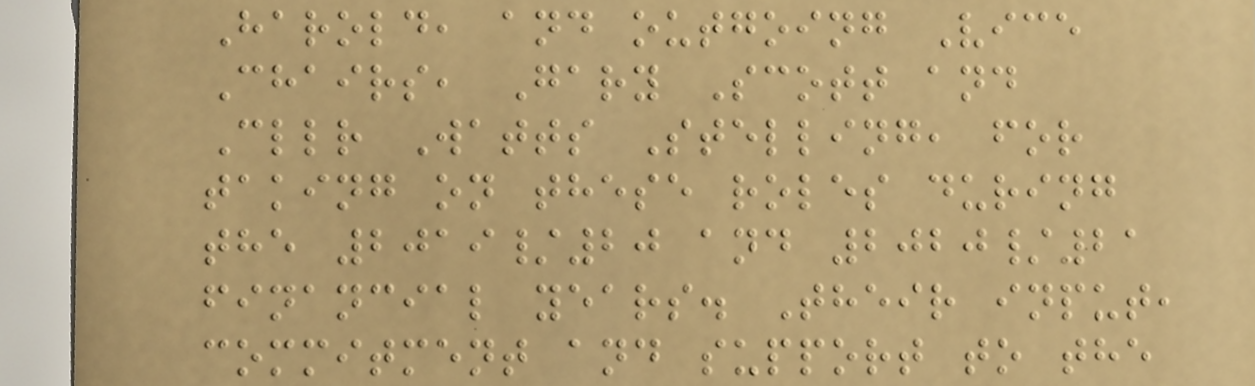Harold, and outgoing Vice
Chairs, Gary Scott and
Cllr Watts Stelling, for
taking on these roles during
the 2019/20 and 2020/21
financial years. Their input,
commitment and support to the
